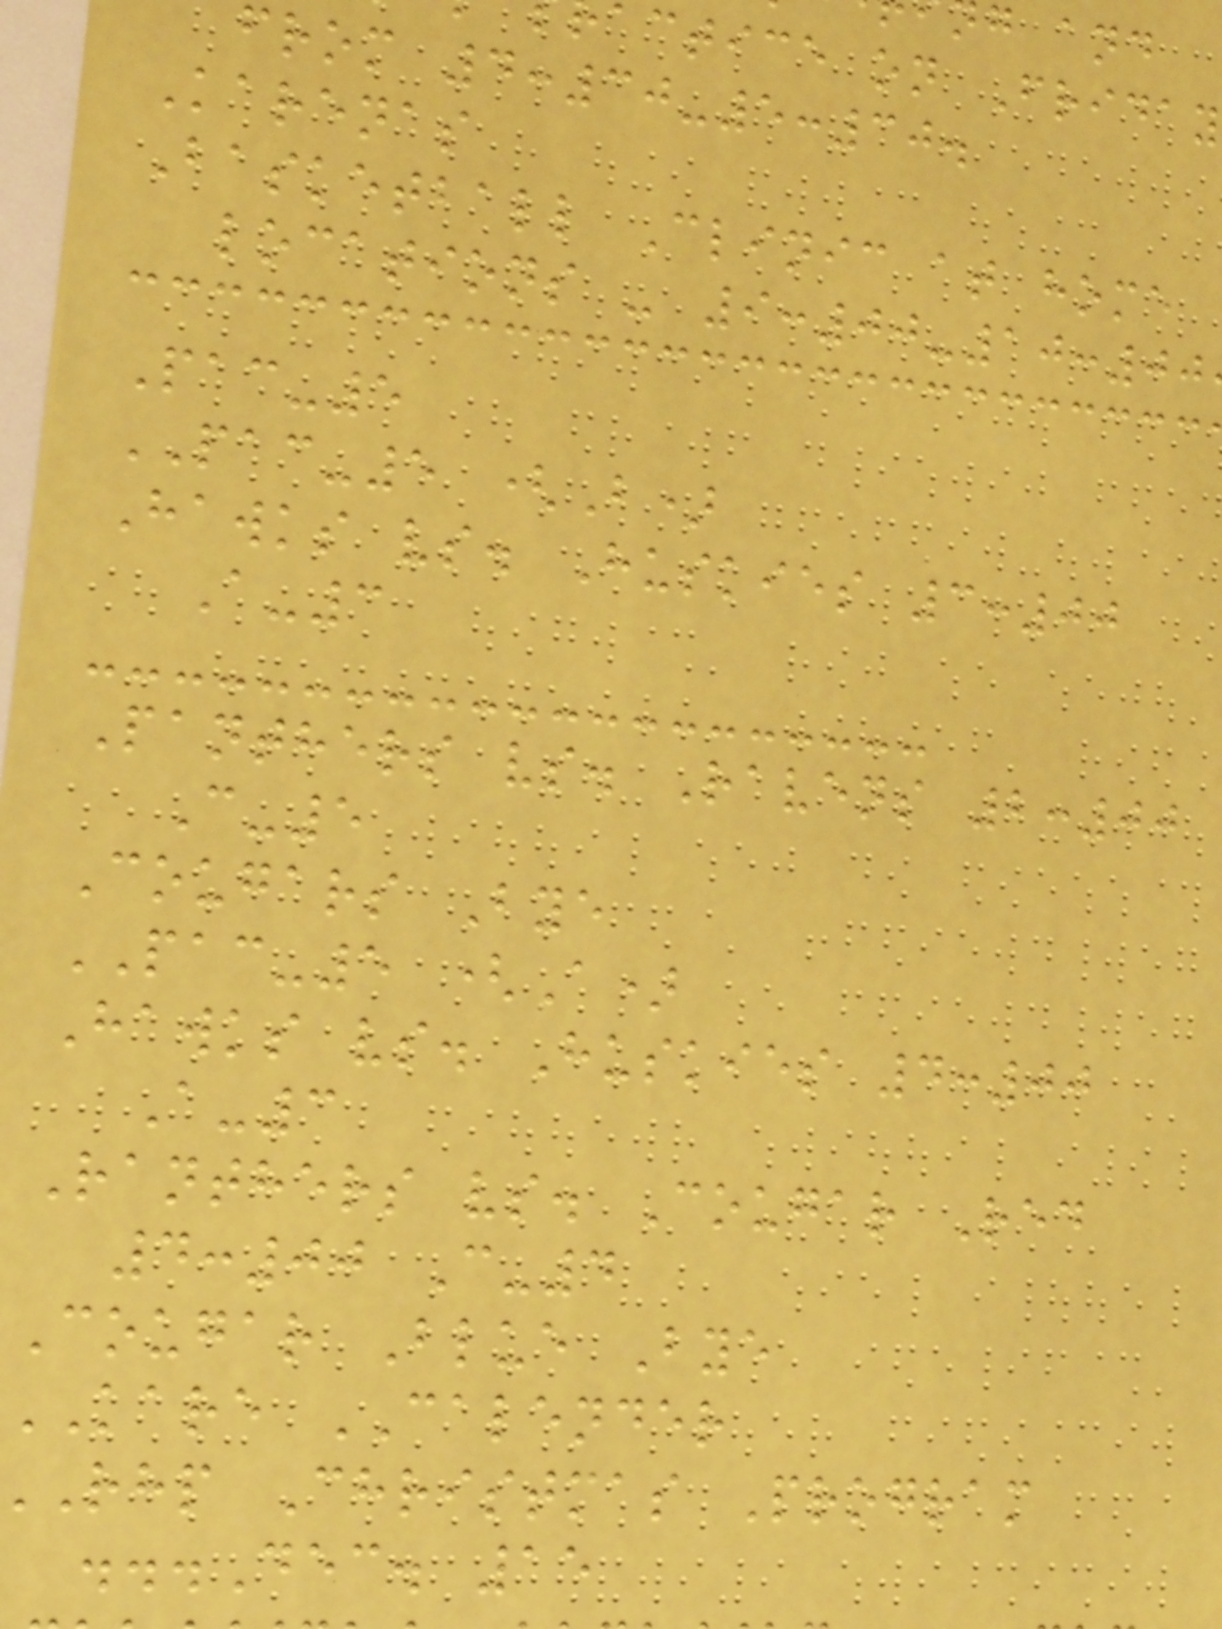actice on Friday
from 4:30-5:30.
Karenas
Basketball Clinic at home
locations - 9:00-10:00
Pac-5
PAC-5 (B)
Hawks vs. Huskies 3:00
A-3
Panthers vs. Ravens 2:00
C-5
Cougars Bye
PAC-5 (A)
Hawks vs. Huskies 4:00
A-3
Ranthers vs. Cougar Red
4:00 C-4
Cougar Blue Bye
KARE CALENDER
rhp Christmas Program
...Dec. 15
